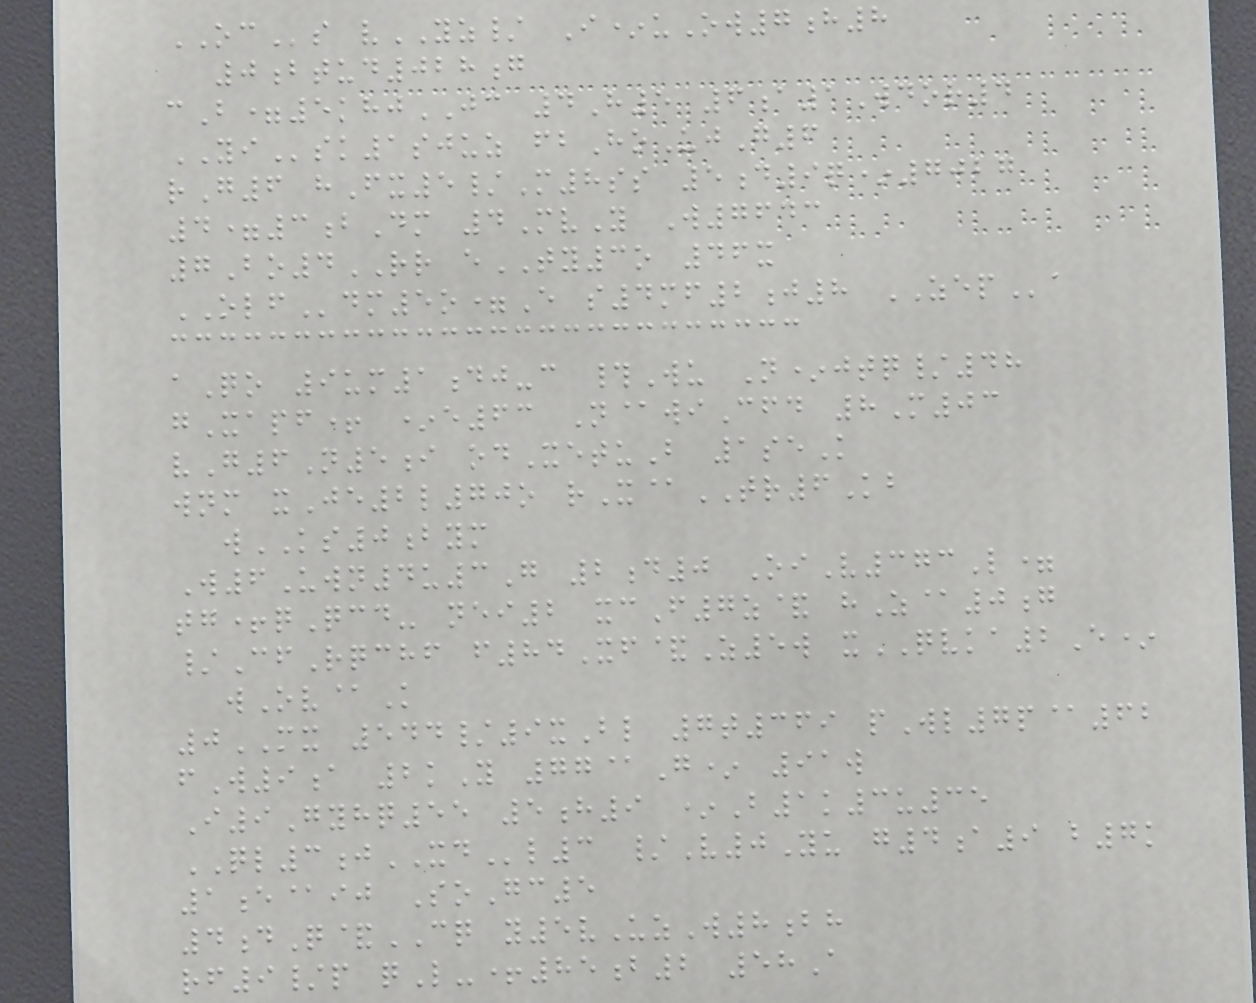OCs vYZ/ I*uOw7h8
0btud028g
cB=5khjJC 4H5 6a1Wdor4
YIsk1sjuz fbHoUjG6
rG6 hFx5/M8ss 5d9q*7027
4=3bDm 4MvY W7643
7Bo4RR eTY3o 46x
OLFdm5o=E s4mf2j8 ZEPa
aQo 9um1dj-c #Wu N*jtq/48
gXapf+ *e63 N@wiCfd 8M03
vG6N5i odXetuB 1seK
wnm xJe2l70o rX@TR6Kb
wKS0bym
W6Uwn4u3G 2d0 OiV373L=
tg+qQcd- nei2 xcF7z& hZ@0g
/CfRqchf f84Xf&Z5w xQVKA2E*
wOv@K
0MX 544/9xBl 7t369 pWl7p@62
fW9a 2kY 77@G* 91w
I9Gyhq55 5h9 *B1k3u35
QL3jXDl3 /V0Yu g4a9 b7k
1e@ij SoGc5
4dQ&CQ y5vUzW8bh
rf9/p qL-+85b2 58A
